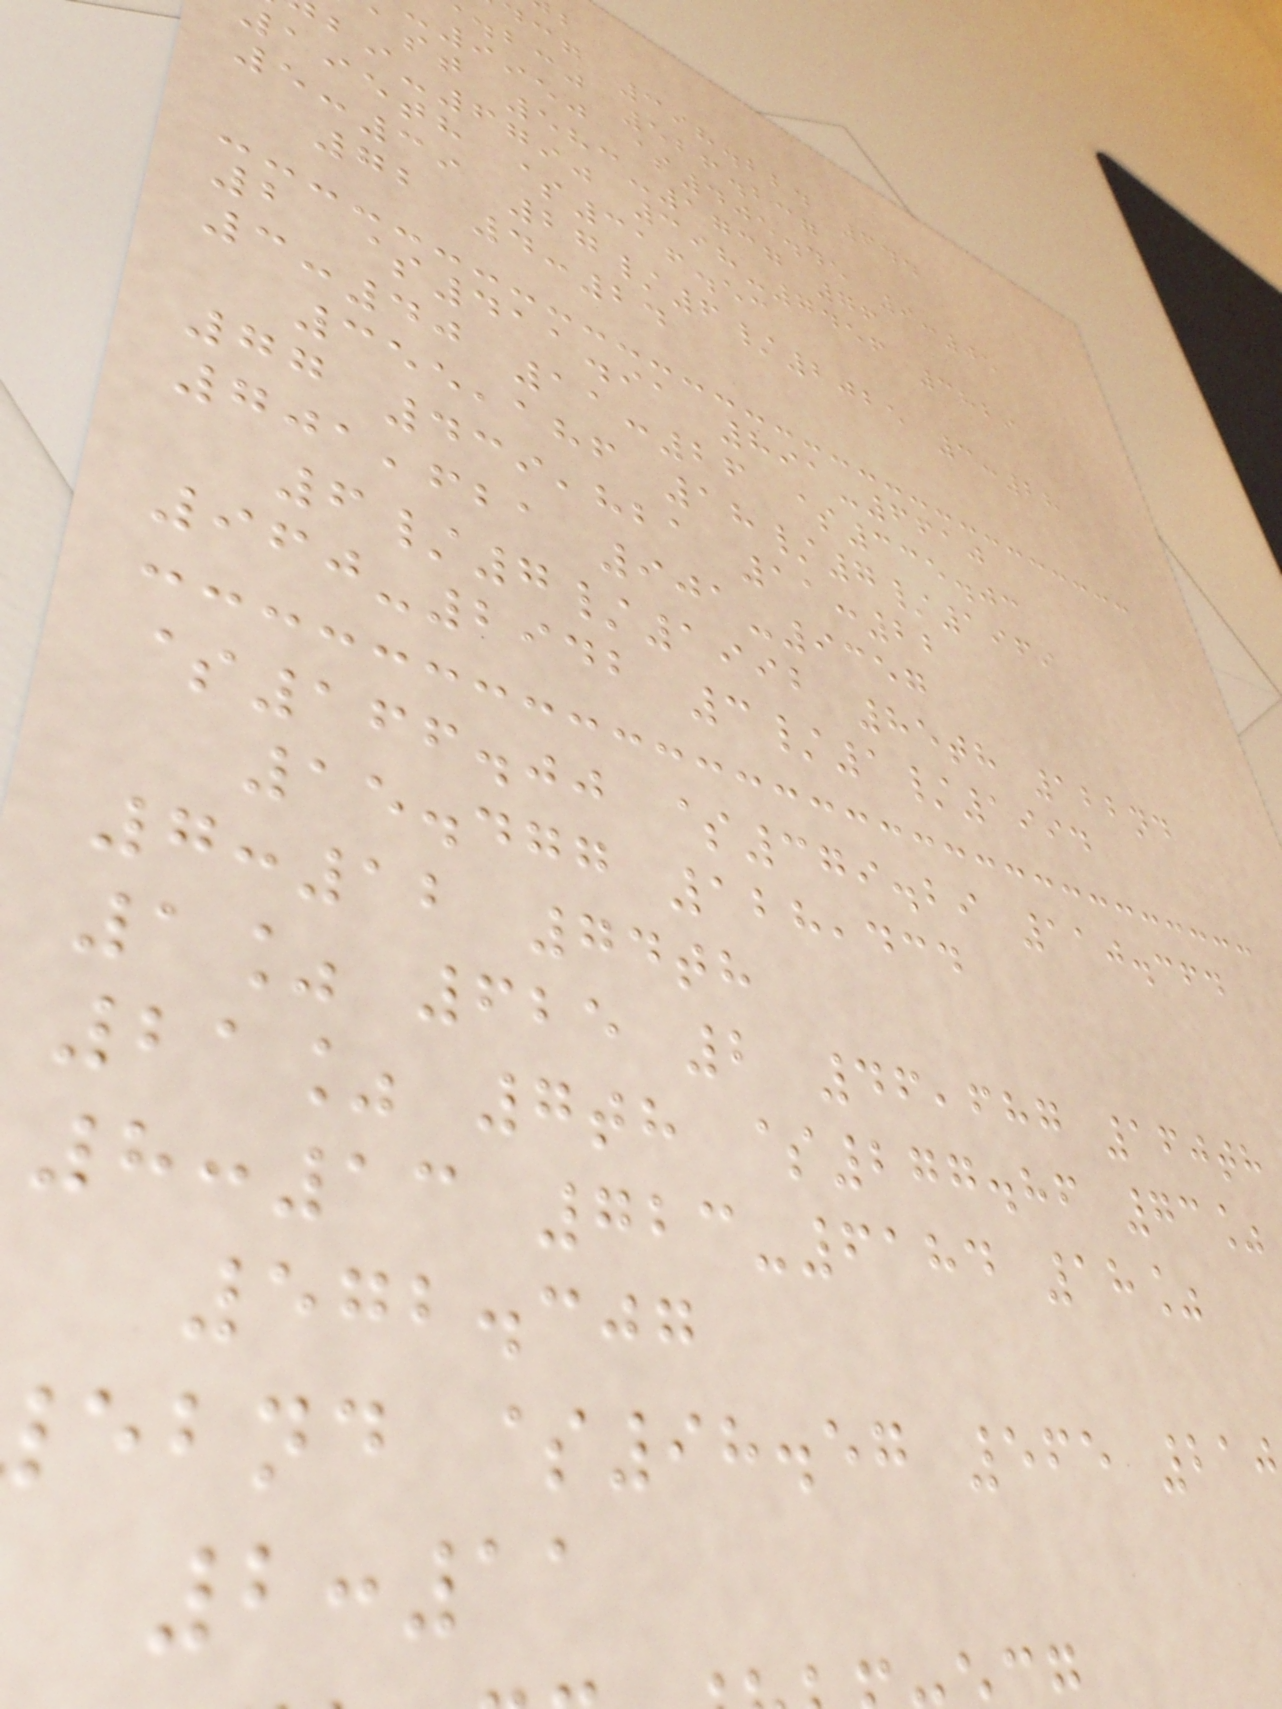cg 398.224 644
.bcj 526.237
9950 $405.45 9:05
ast 583-1737 76
-6790 398-7456 3829
aieth $316.53
5:39 27/6/2025 3:28
72 4:24
2 $411.91 891-6610
3:40 11:26 $335.03
355,186 18/7/1969
77 439,821 11:22
701,621 901-9357
6/7/1992 85th 122nd
960-2942 3/1/1994
$166.00 $379.29 110.364
15.477 128,434
7:12 74th
1% 625 2 46,687 160th
21% 7th $277.86 73%
8:13 723-6184 18%
572.307
ebnd $98.57 565 21
2:11
